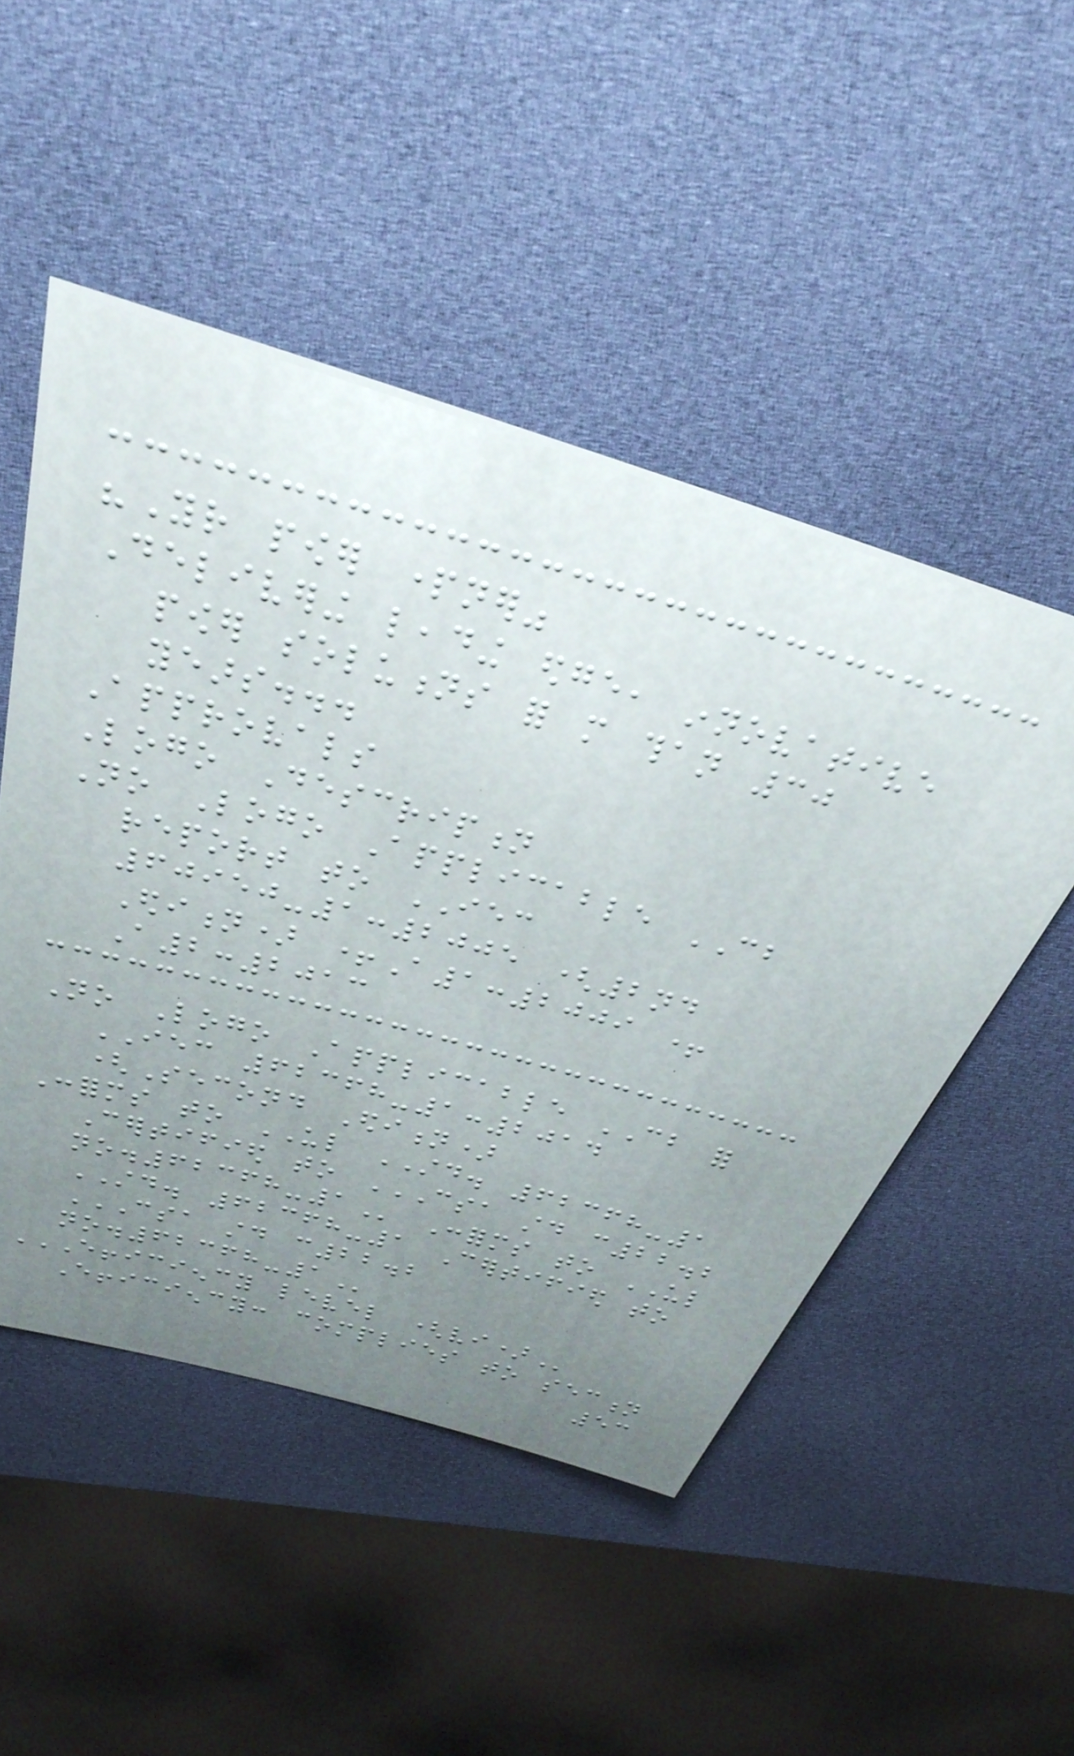"Your power partner"
Delivering leading edge, innovative
power solutions for more than 30
years...
Approvals
Logo Description
No Logo Applicable CB
report to IEC
60950-1:2005 (2nd
Edition) +A1:2009 +
A2:2013
No Logo Applicable CB for
IEC 62368-1:2014
(Second Edition)
Conforms to UL STD. 62368-1
Certified to CSA STD C22.2
NO.62368-1 Conforms to UL
STD. 62368-1 Certified to
CSA STD C22.2
NO.62368-1
EFFICIENCY LEVEL (VI)
Efficiency: complies to section
53
